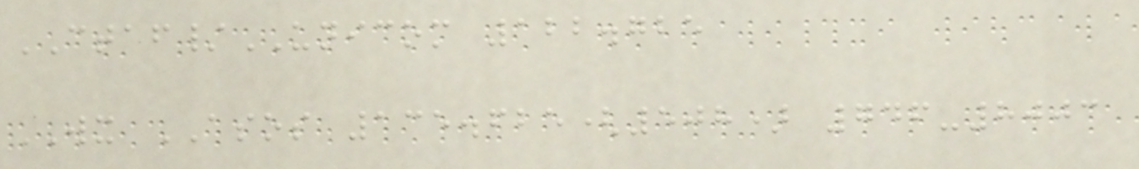CTAF/UNICOM 122.725
WX ASOS 135.625(508) 746-8003
